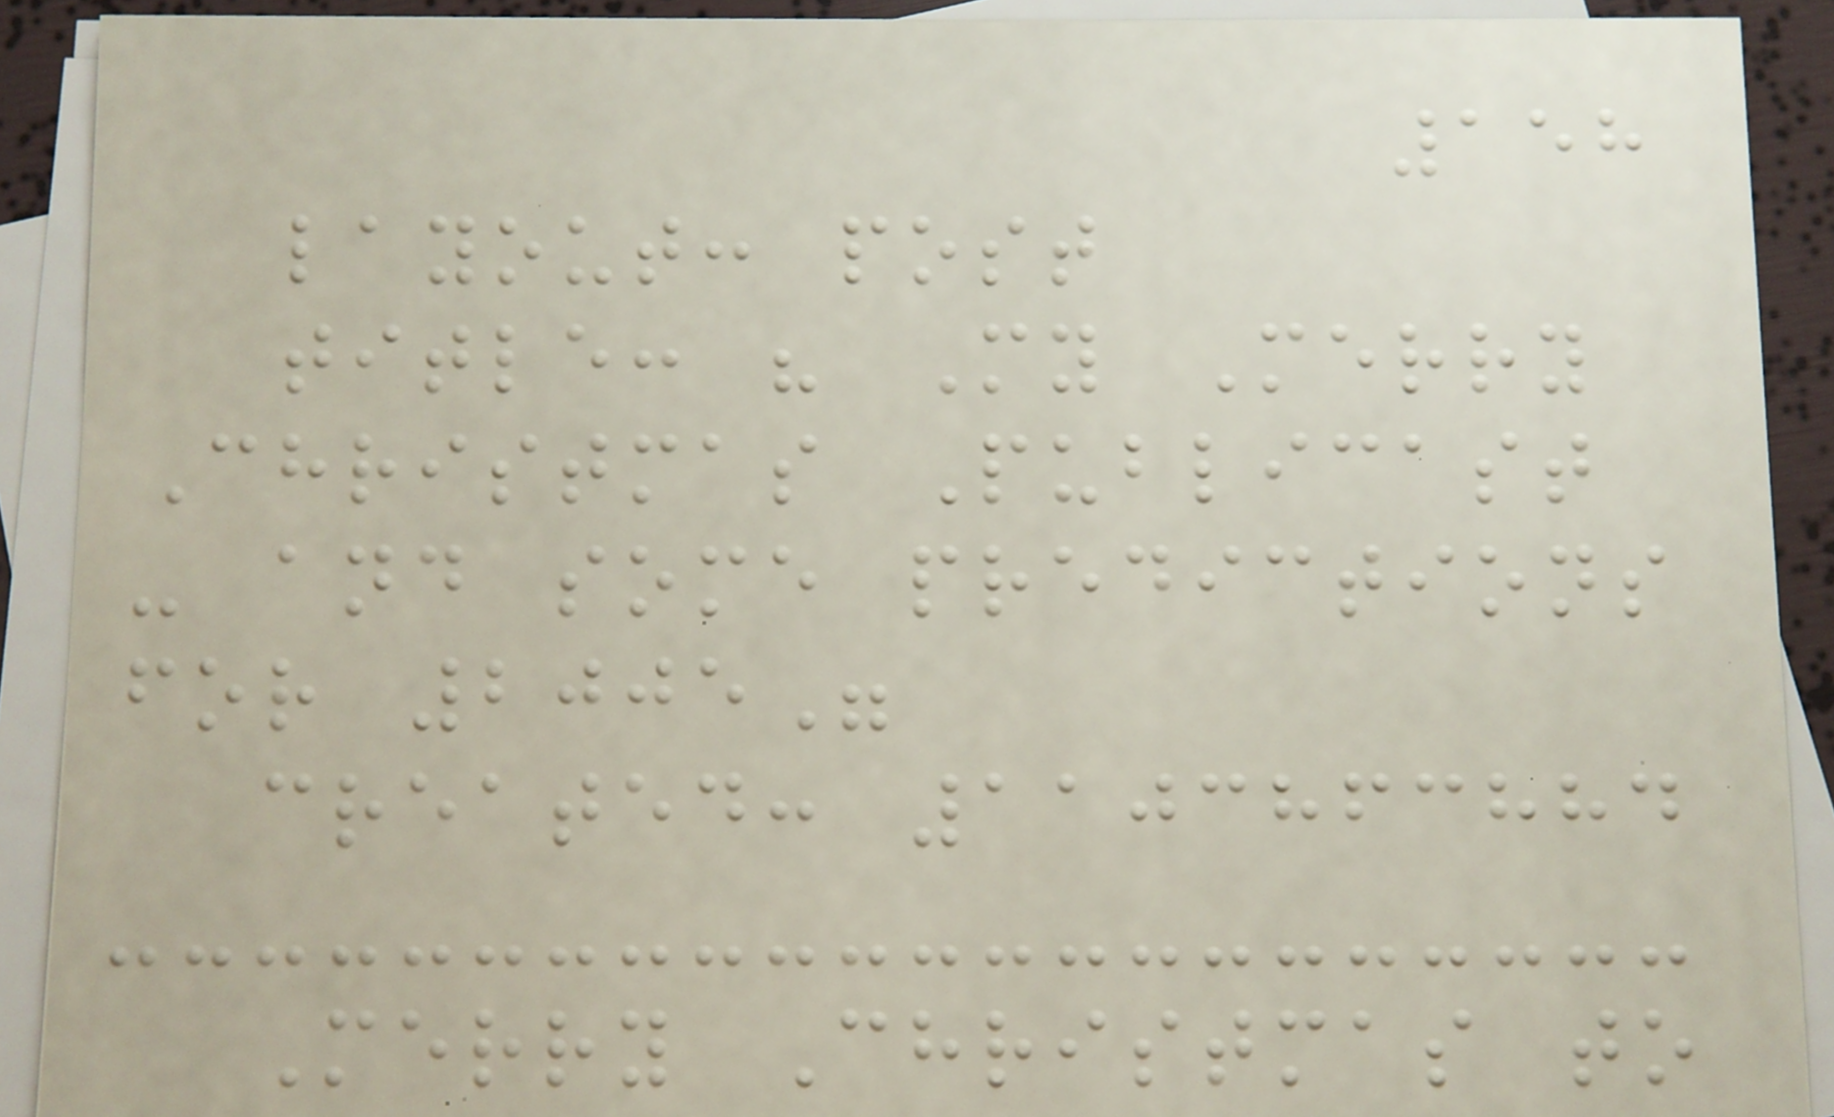158
layout: post
title: " My Merry
Christmas Publicast
- and some predictions
for 2005"
created: 1103863884
Merry Christmas to
